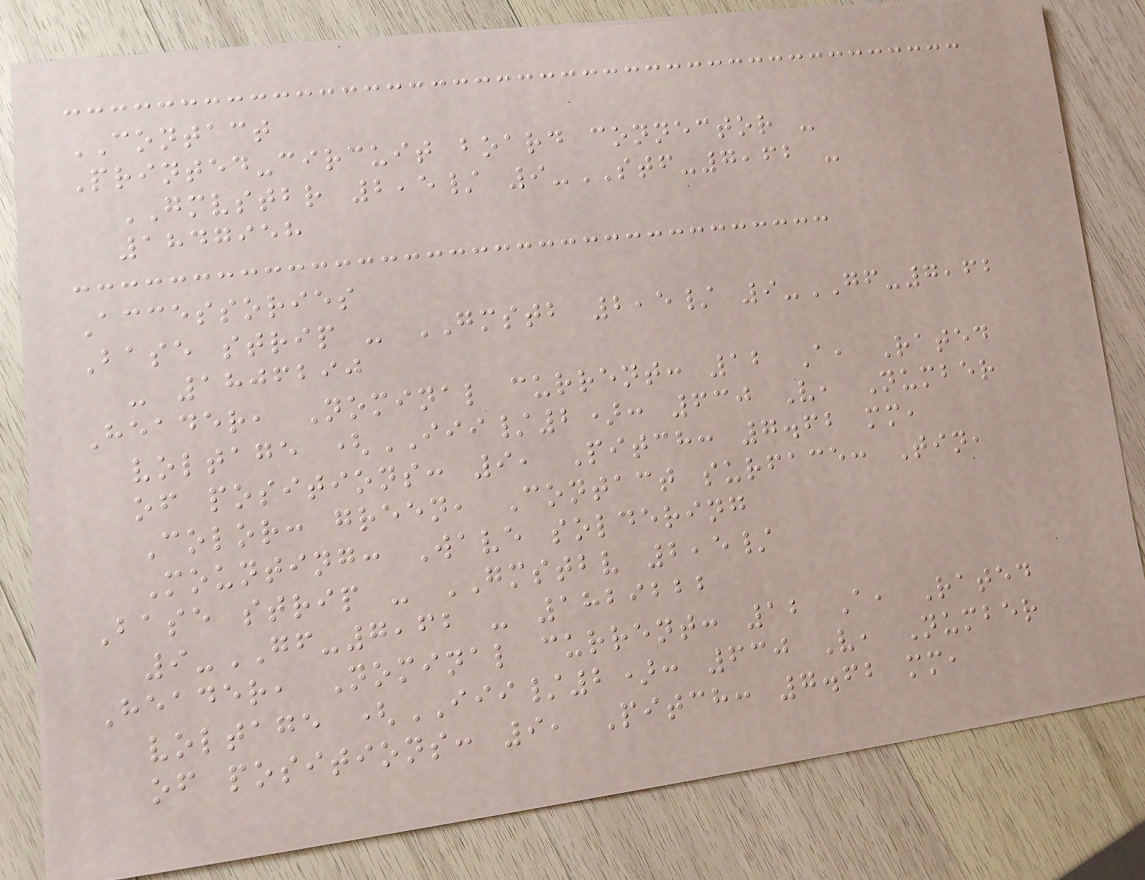CONTACT
Printed-circuit board connector -
GMVSTBR 2,5/ 9-STF-7,62 -
1847958
Accessories
Base strip - GMSTB 2,5/ 9-GF-7,62
- 1806290
Header, Nominal current: 12 A, Rated
voltage (III/2): 630 V, Number
of positions: 9, Pitch: 7.62 mm,
Color: green, Contact surface: Tin,
Mounting: Wave soldering
Base strip - GMSTBV 2,5/
9-GF-7,62 - 1829222
Header, Nominal current: 12 A, Rated
voltage (III/2): 630 V, Number
of positions: 9, Pitch: 7.62 mm,
